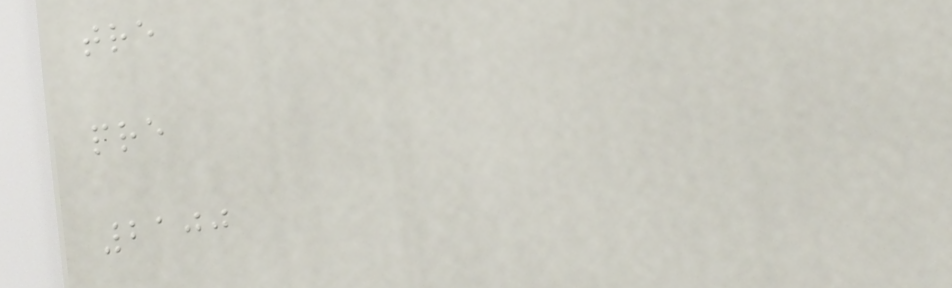tre
pre
2100
